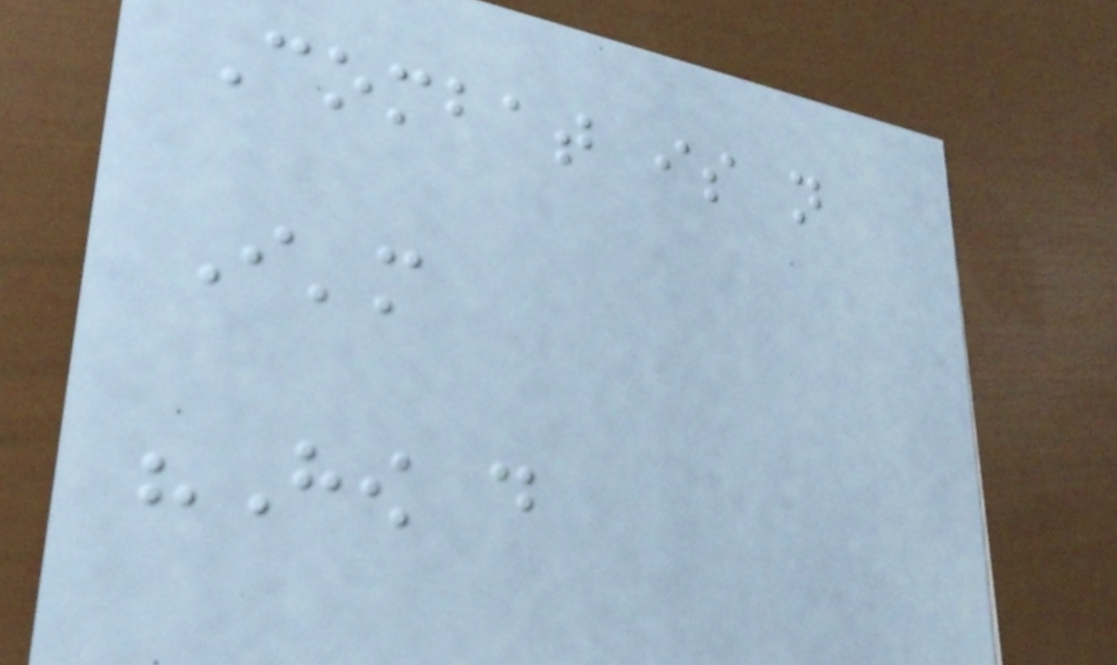Combat is not
I'm
"How do
